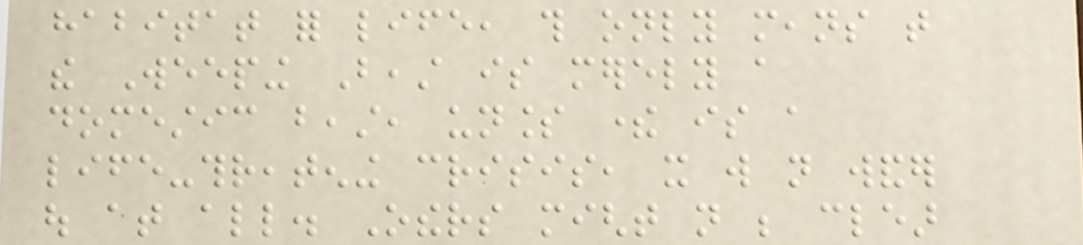habitat for life, this only means that
the Weeping Beast is merely a
domestic beast, unless there is a
life-threatening crisis, it will not wander
out at all. Others might not be clear
